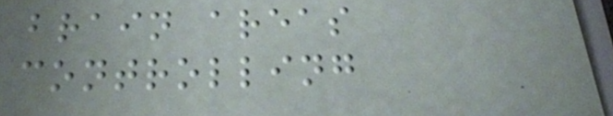brain areas
controlling
